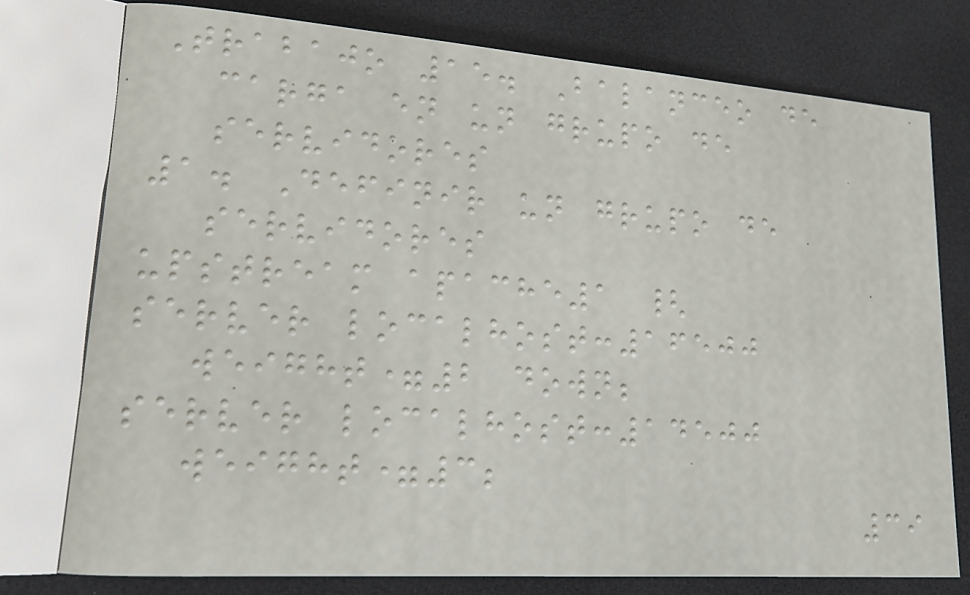Trabajo 15. Balanceo de
carga en un grupo de
servidores
1. Definir un grupo de
servidores
upstream apache1 {
server localhost:16500
weight=2 down;
server localhost:14500
weight=3;
39
